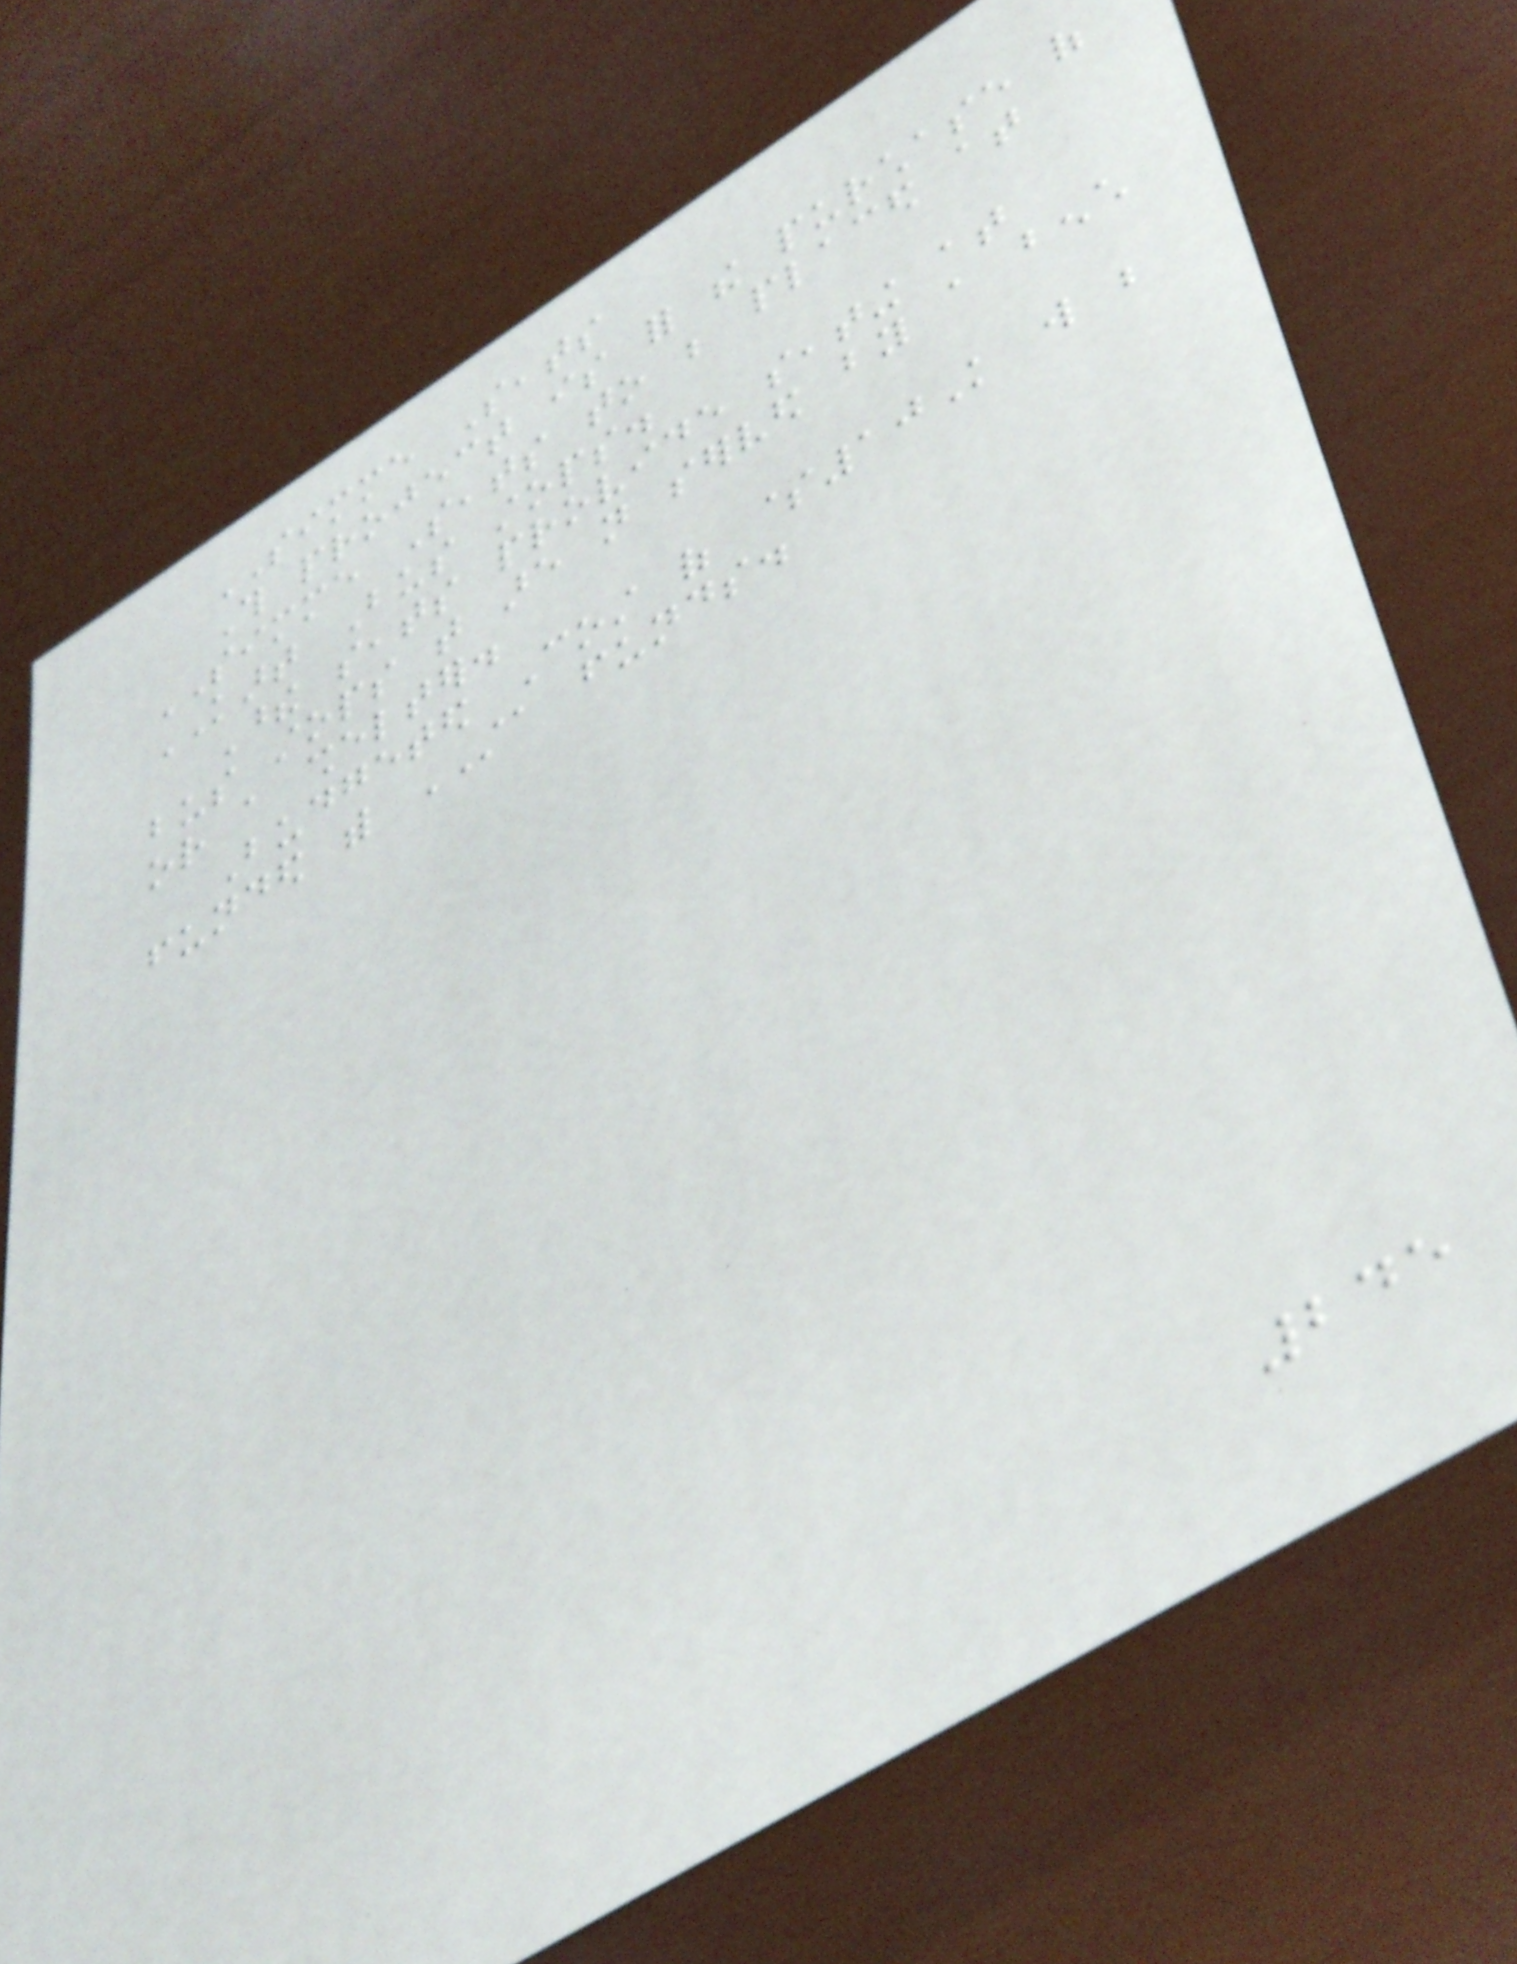SIMME Seats
This project is for the purchase of
SIMME Seats to be placed at
KART Bus stops.
These seats provide seating at
bus stops that are not served by a bench
or a shelter.
Budgeted Cost of $10K will be
funded with STA funds.
245
